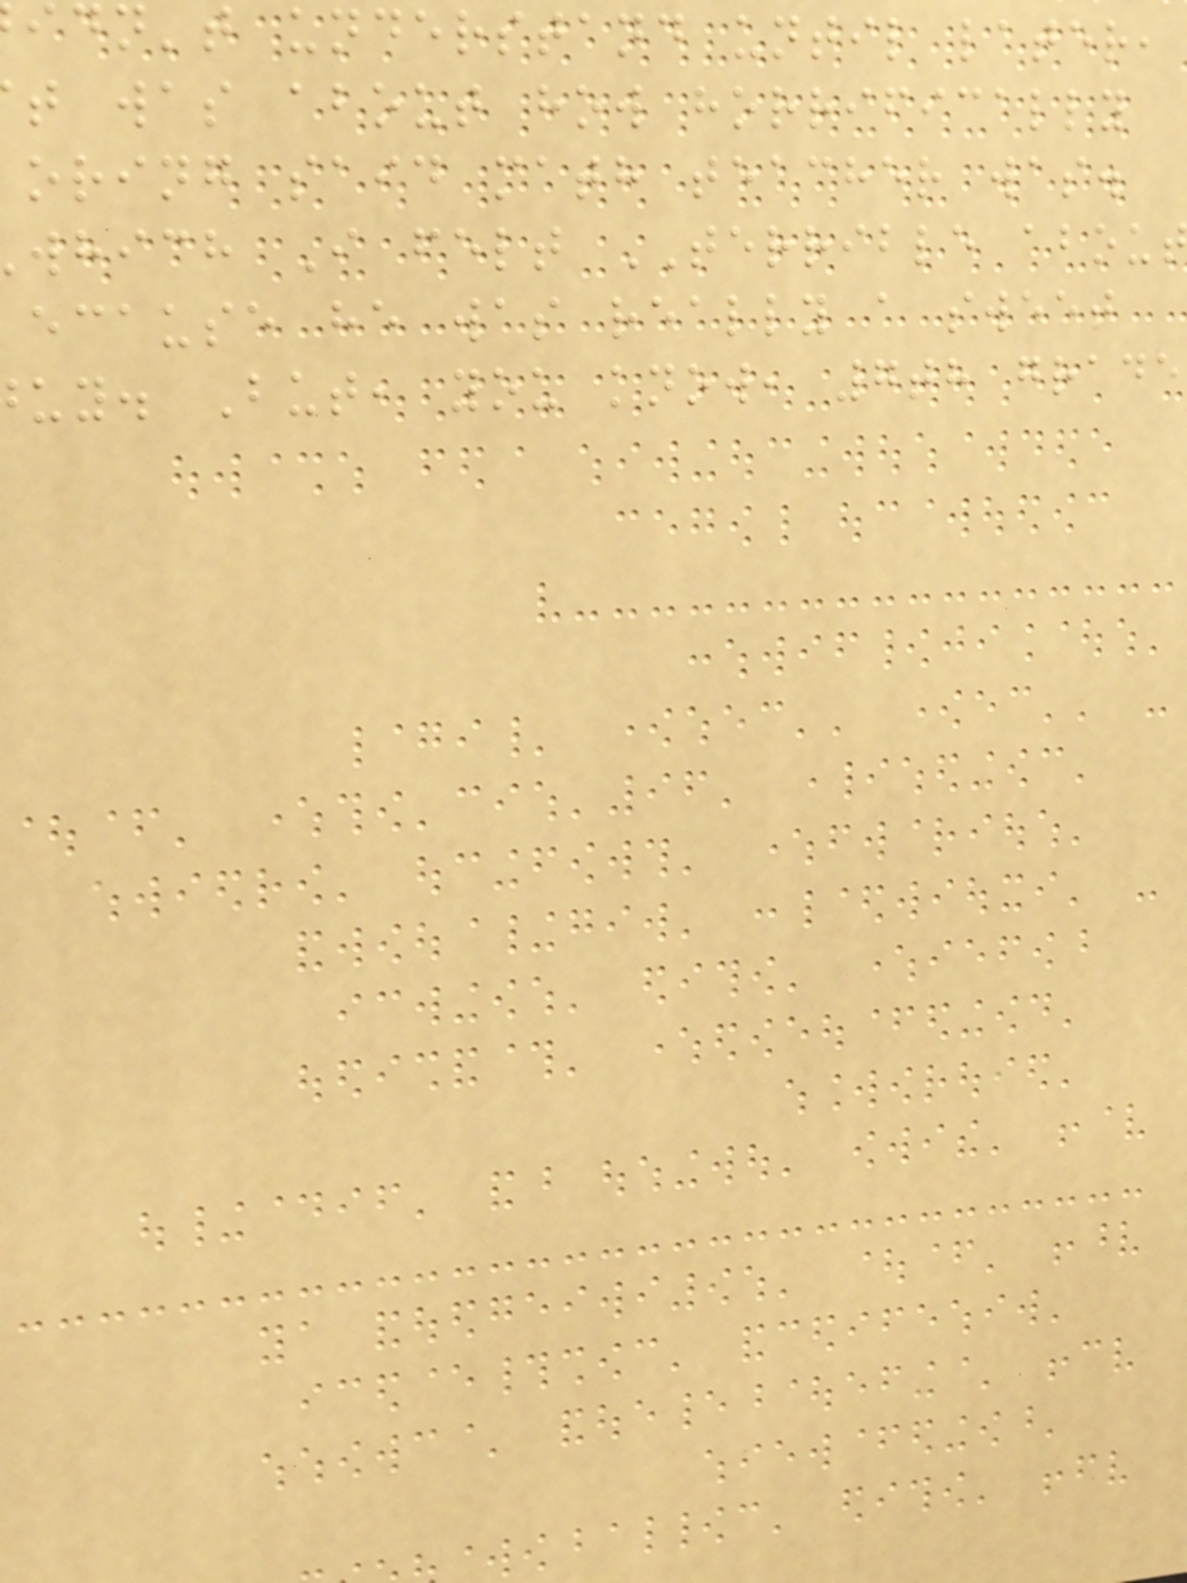idn't understand until later,
t was about how horrifically
oring said math teacher was.
which I felt TERRIBLE abou
ecause he was really a sweet
uy. But, you know, 7th grade
